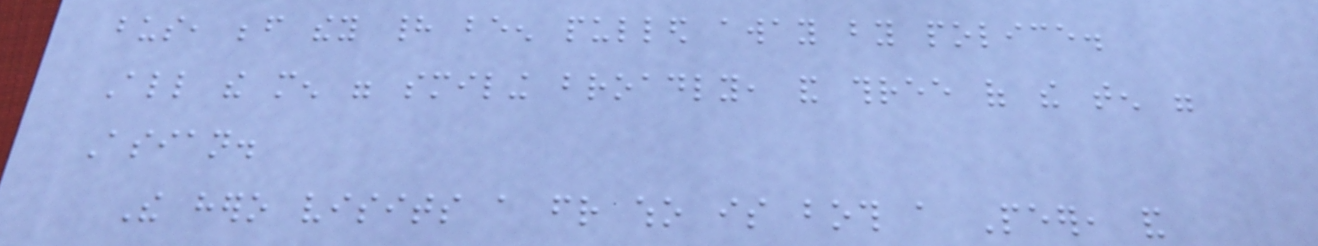bus, before they had been pulled away by police.
All the men were smiling broadly, and three of the ten were
Asian.
The hero visits a friend who is both a Peer, and
